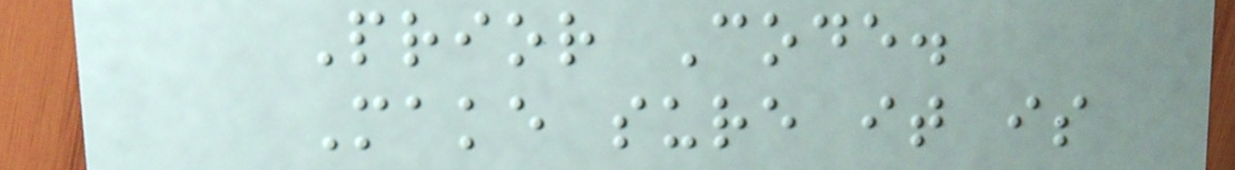Prior Code.
Make sure it is
